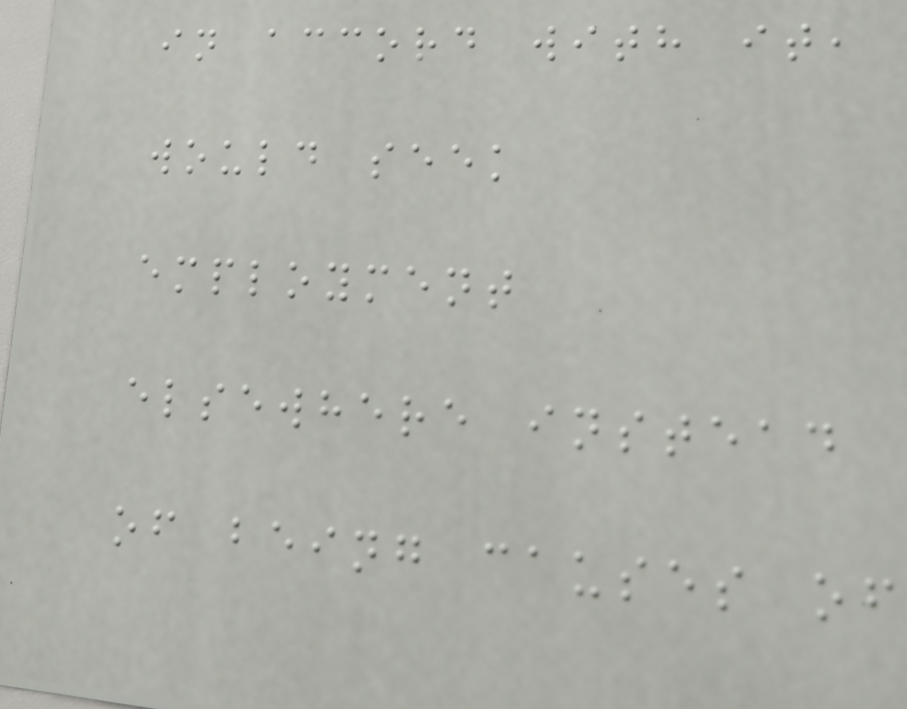in accord with it,
would seek
employment
elsewhere instead
of being causes of
